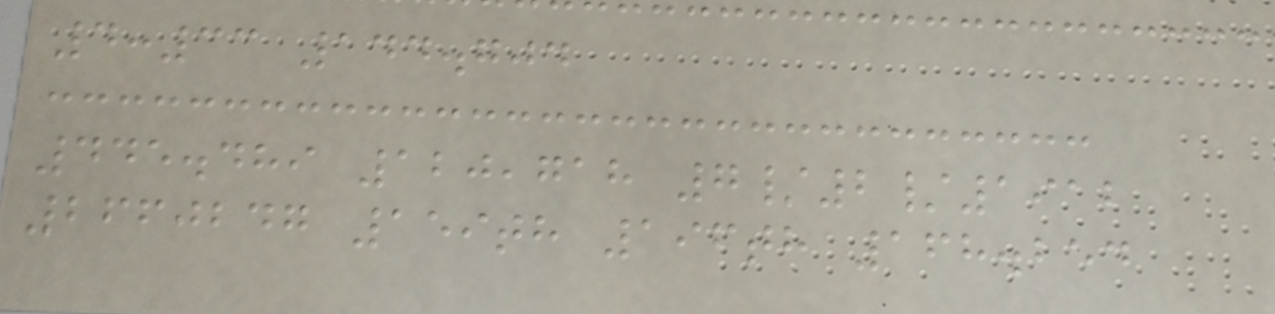4:33 144.704
445.489 120,718 7/2/1912
2660247 159th 196th 168.254
